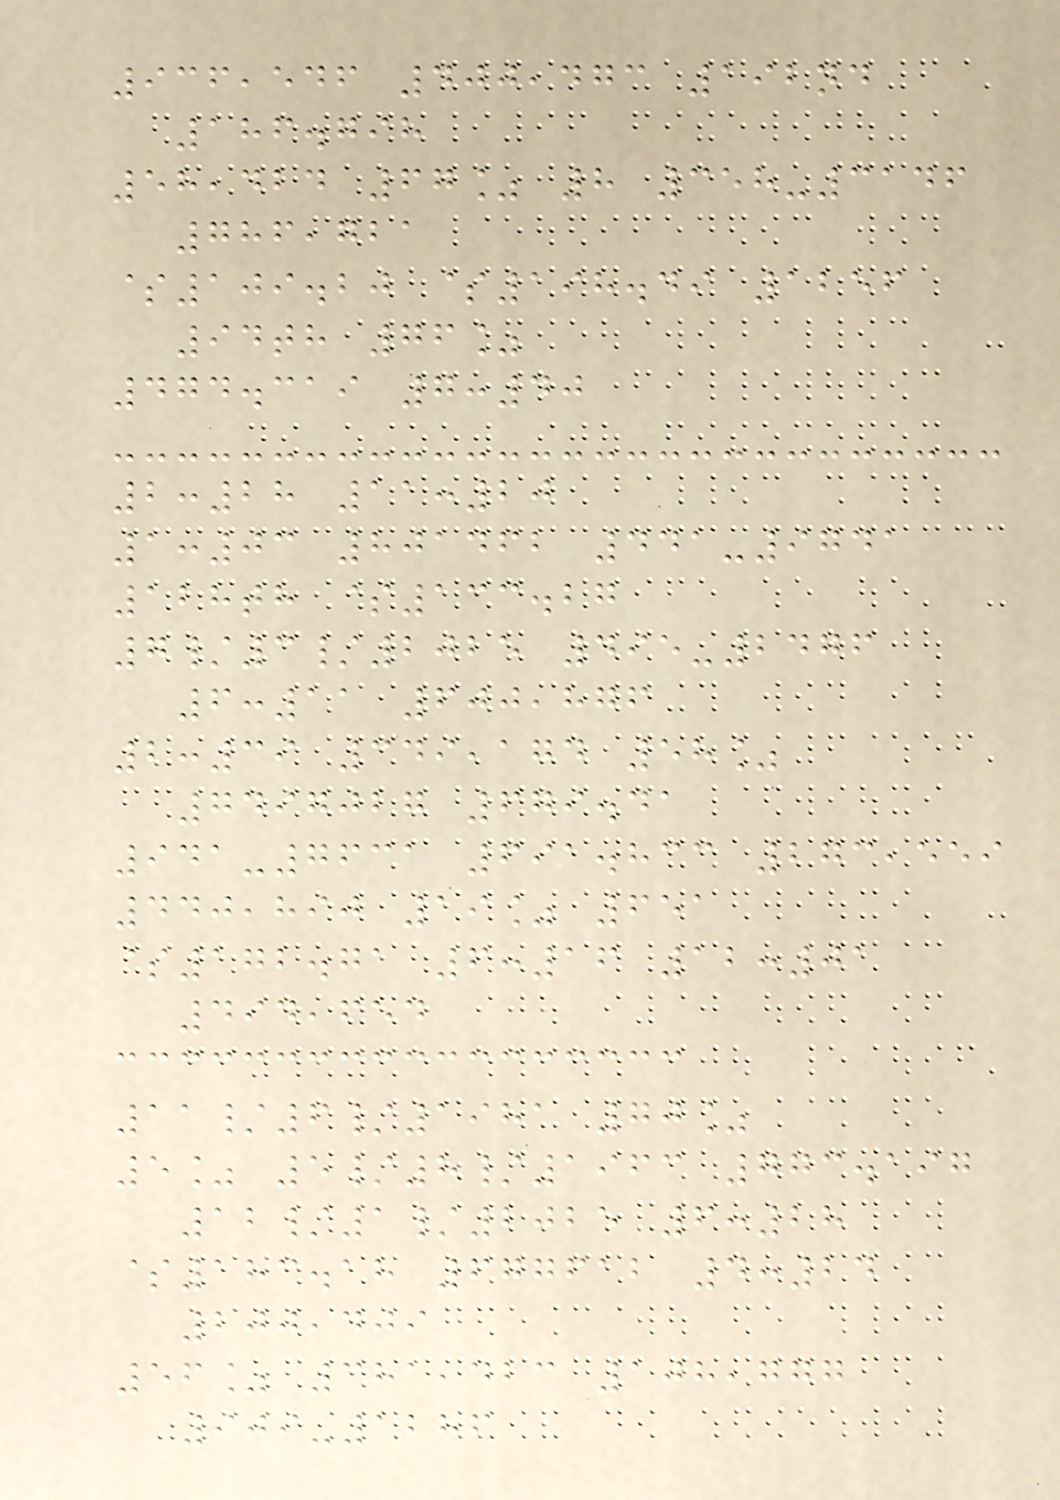936,546 400,473 192nd
186.798
58,424 67% 8 358-3146
786,721
$109.20 $198.49 1256
94th 76%
474.319 7:40
2:28 11:20
1:03 801462 441-9741
128th $133.27
7/3/2025 495-2476
6:11 600,876
2:39 349,174 58%
7497027 679.41
941-7631 691.833 273,559
440,890 19% 651
$172.71 6:16 12:01
494,654
11/6/1981 70%
5% 5/8/1963 773.197
12/1/2025 6:28
$183.18 677612 4:24
200,409
56% 381,423 108,777
909-1286
